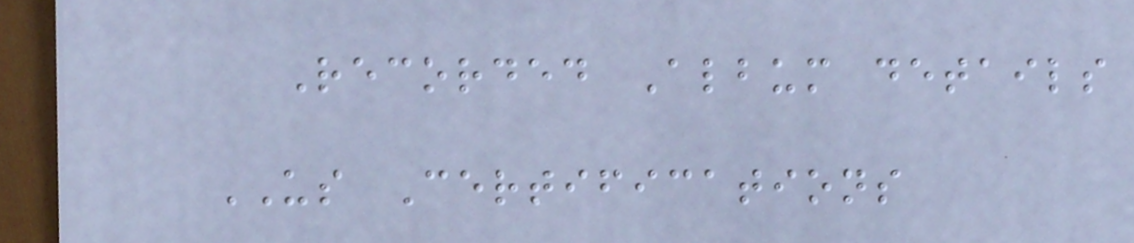Recorded Album details
US Certifications
